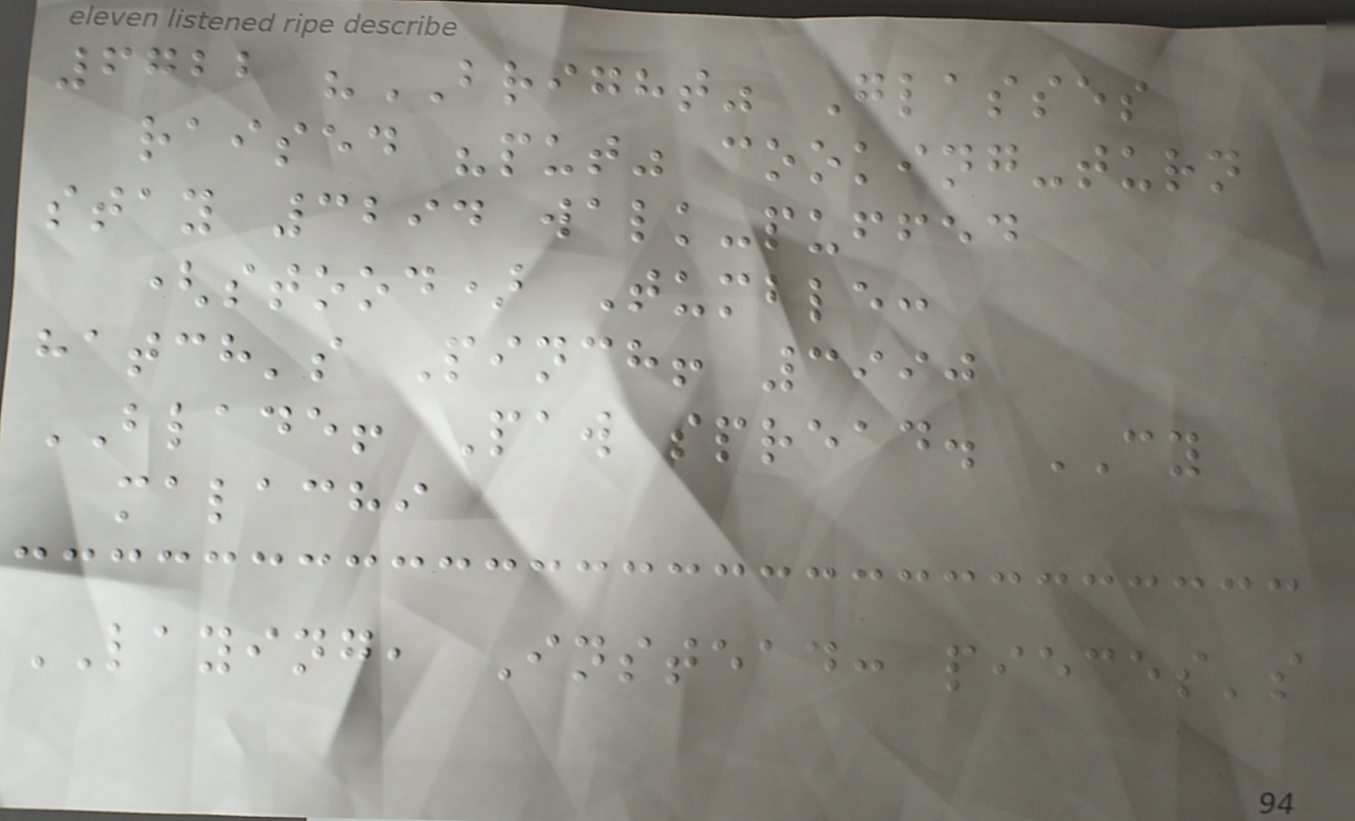6722 "BRIGHT" Glasses
raised "put" cooking-turn
stay 3294 walk-puffed
(stood) Tumble:
hatch's Pinch! 3990
BLADE! Paw spread. CY
malachi
LAYING, Instead: pieces's
